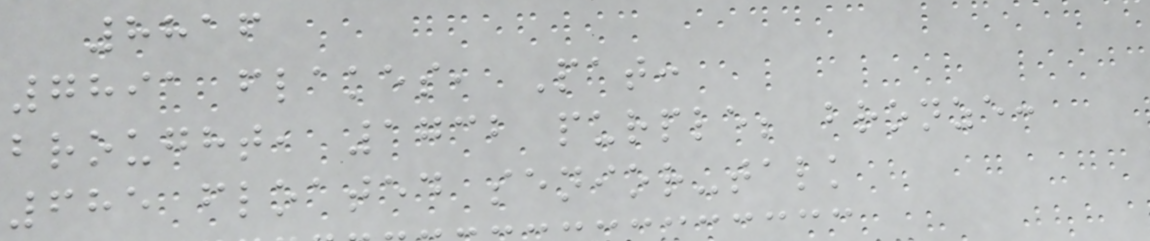8816
7891 flakes, Pat:
brought, 1732 purple; bronze:
685 floated senior-talk
